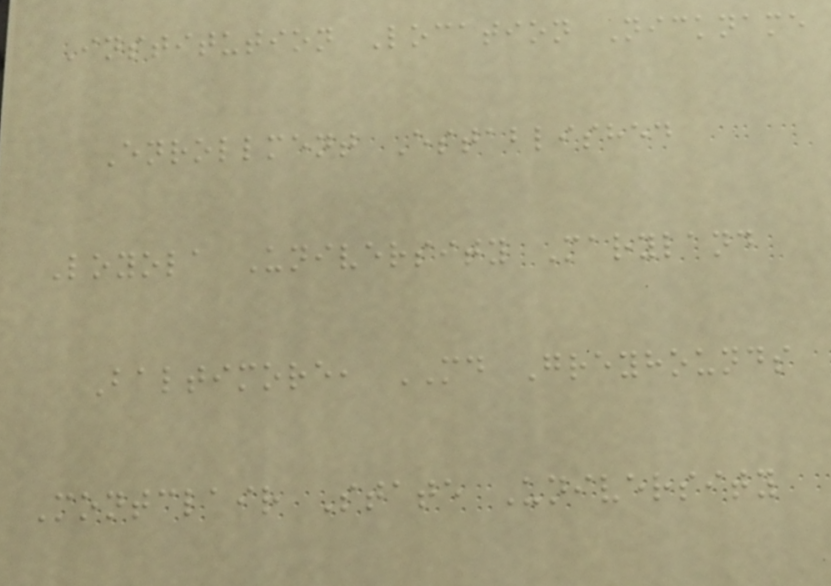Institution Location Nickname
Enrollment Established
Loyola University Maryland
Baltimore, MD Greyhounds
Montclair State University
